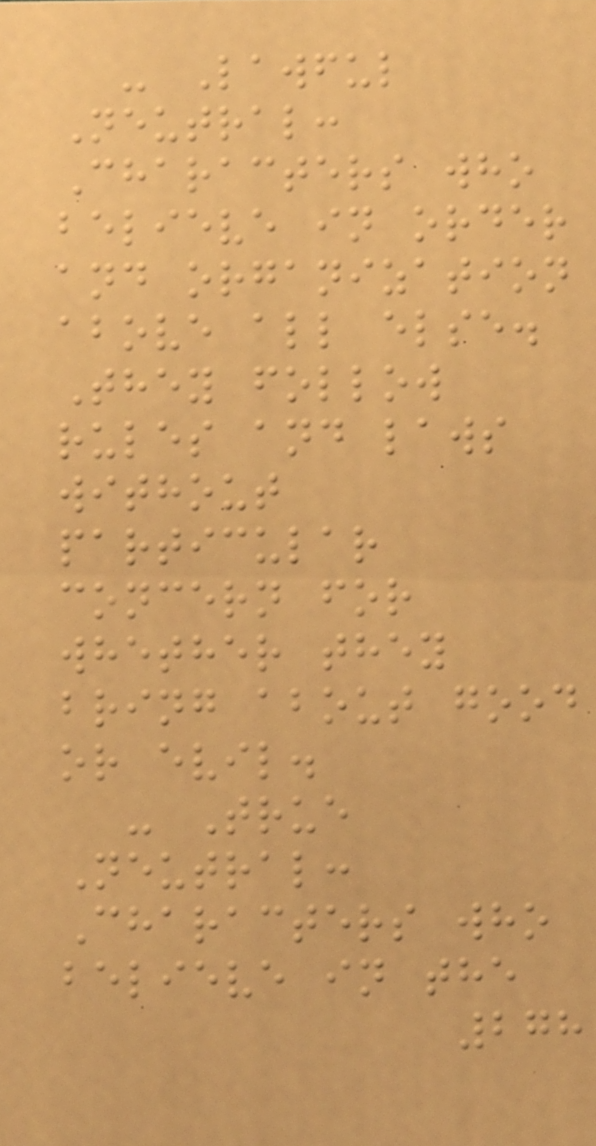- Lawful
Neutral:
Characters who
believe in order
and organization
above all else.
They follow
rules and laws
without
particular
concern for
whether they
bring about good
or evil.
- True
Neutral:
Characters who
believe in the
278
